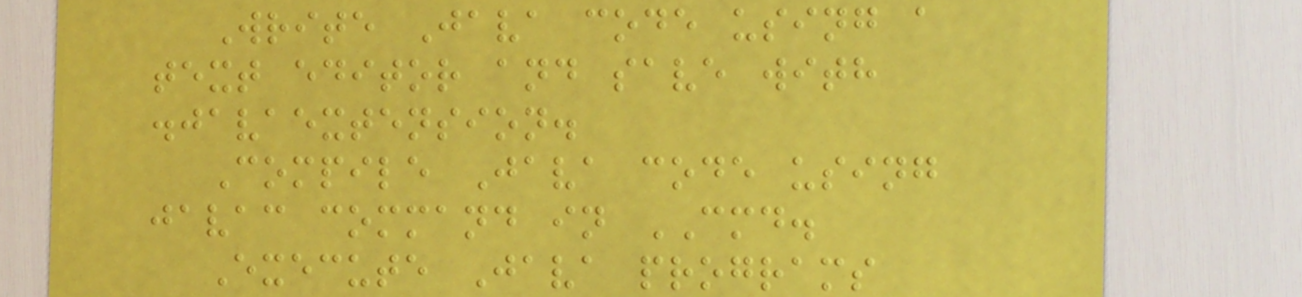Write Java code using a
text editor and save with
.javaextension.
Compile Java code using
javac command in CMD.
Execute Java programs
